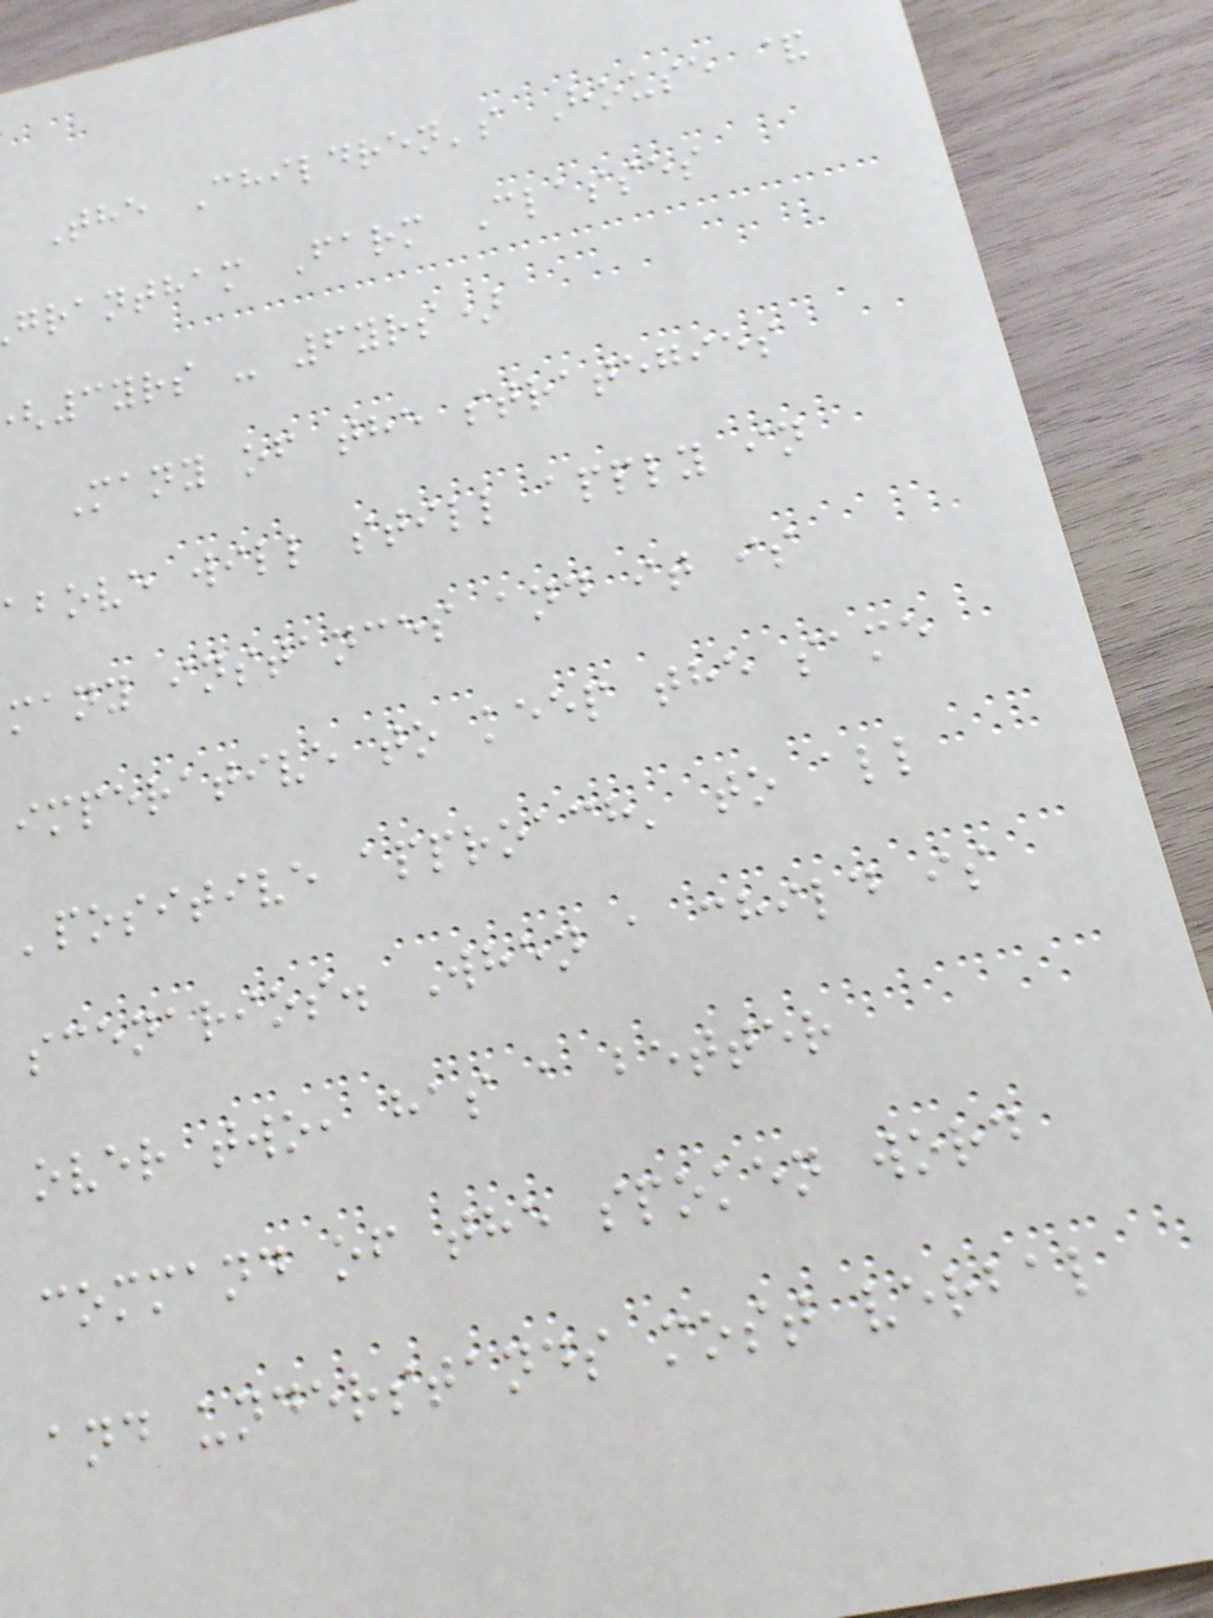The Children's House &
grantham Farm Classes
3yrs - 6yrs)
Many of the strategies
above will still apply in
many instances and it is
imperative to keep the same
'positive approach' to all
scenarios. When a child is
over two, has a better
command of the spoken word
and understands most verbal
